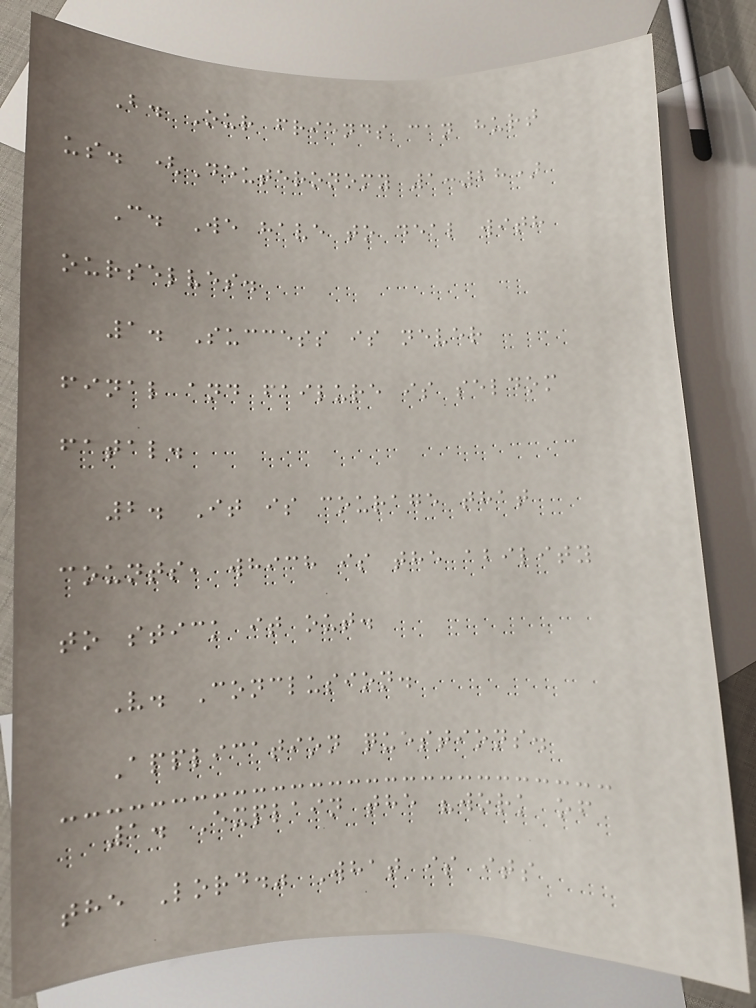B. Our friends can hurt
us. (Deuteronomy 1:28)
C. We have to deal with
ourselves.
1. Success is never
final and failure is seldom
fatal.
2. It is courage that
counts, which is the ability
to stick it out.
V. Conclusion.
Application questions.
1. Explain the "work of
the Lord." What is its
